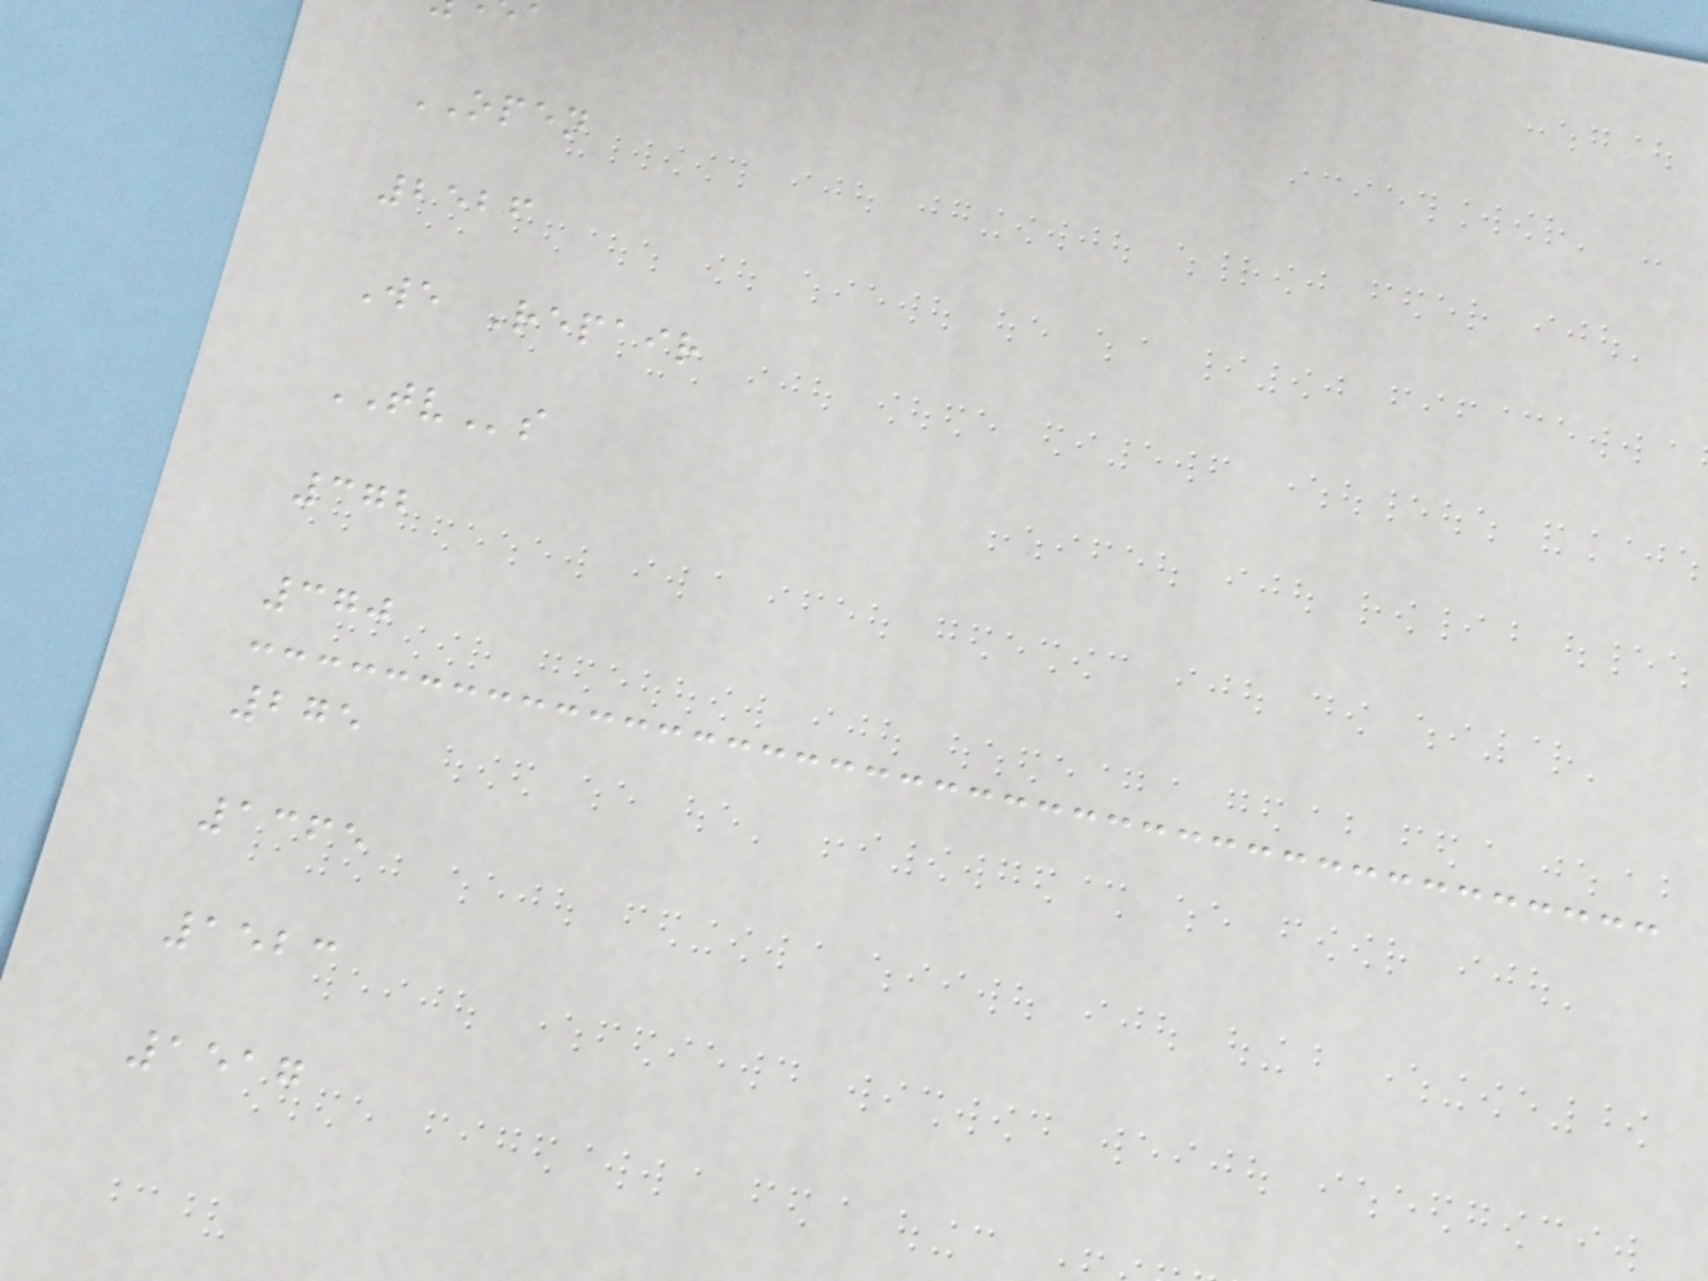OPEN
2526
We Repair
TVs
372
370
275
1365
1523
1517
